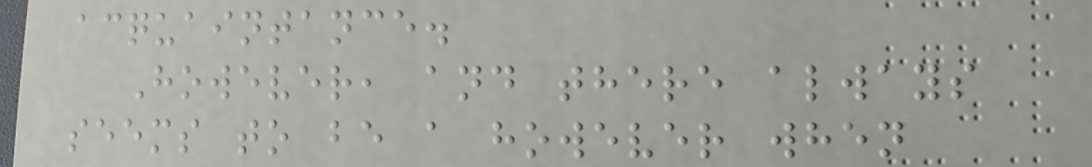acquaintance.
However, and there always
seems to be a however when
